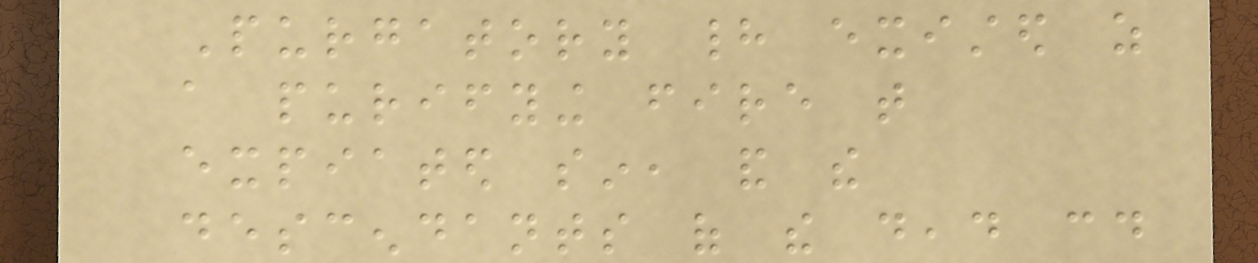Purgatory had existed as
a purifying fire that
expiated sin, and the
descendants of the dead could
